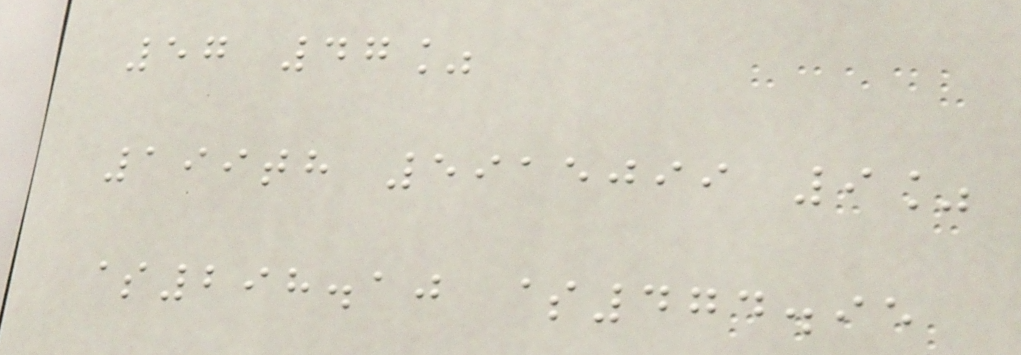57 47%
199th 5915099 9%
$298.10 $474.95
